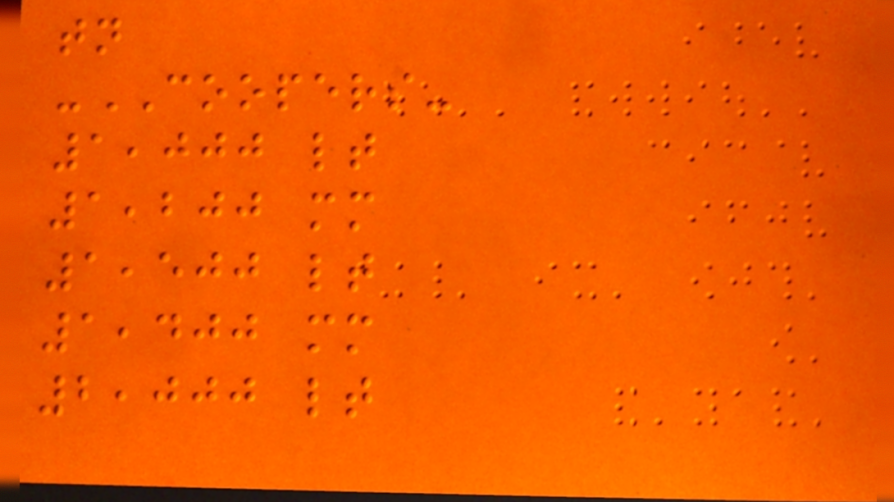tn
-COOPERS-
1,000 lt
1,200 mm
1,500 lt
1,400 mm
2,000 lt
